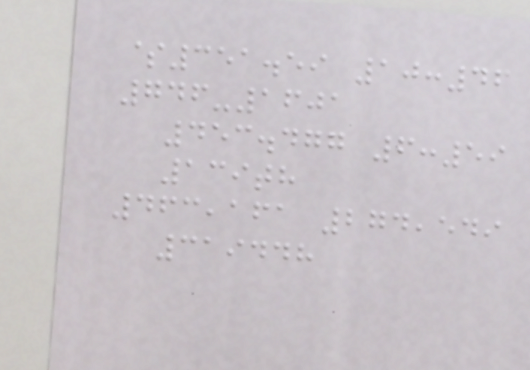$351.59 10:46
746-1601
453.477 6:59
139th
463,161 274,549
319448
